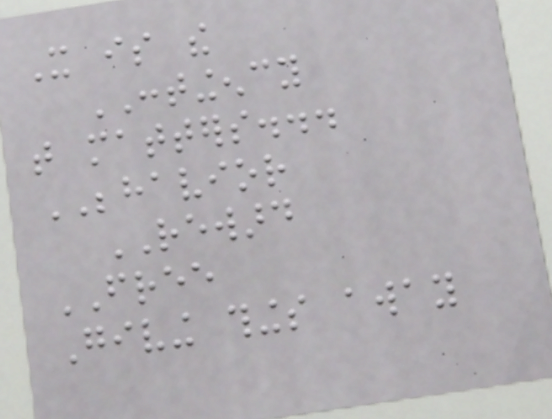It is the
CONTINGENCY
that matters...
BEHAVIOR
REWARD
FREE
Giving things away
